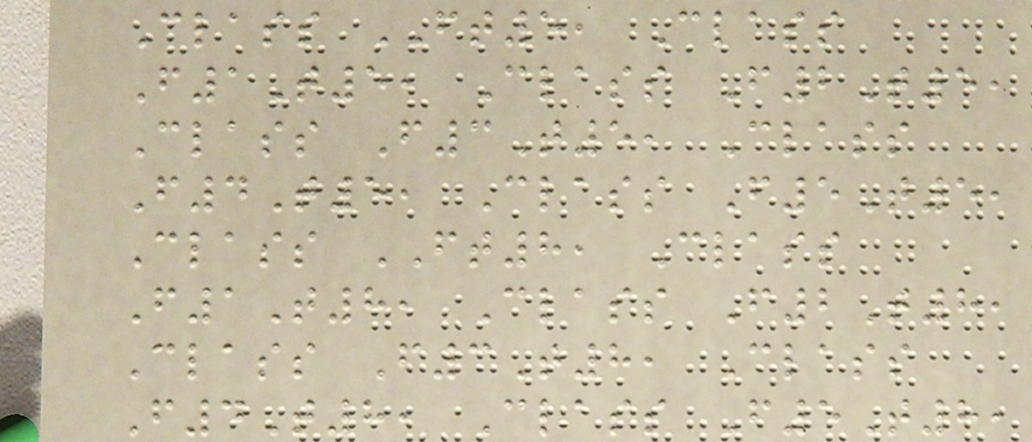Class FT5, Class
F1T5, Class F2T5,
Class F3T5, Class
F4T5, Class F5T5,
Class FT8, Class
F1T8, Class F2T8,
Class F3T8, Class
F4T8, Class F5T8,
